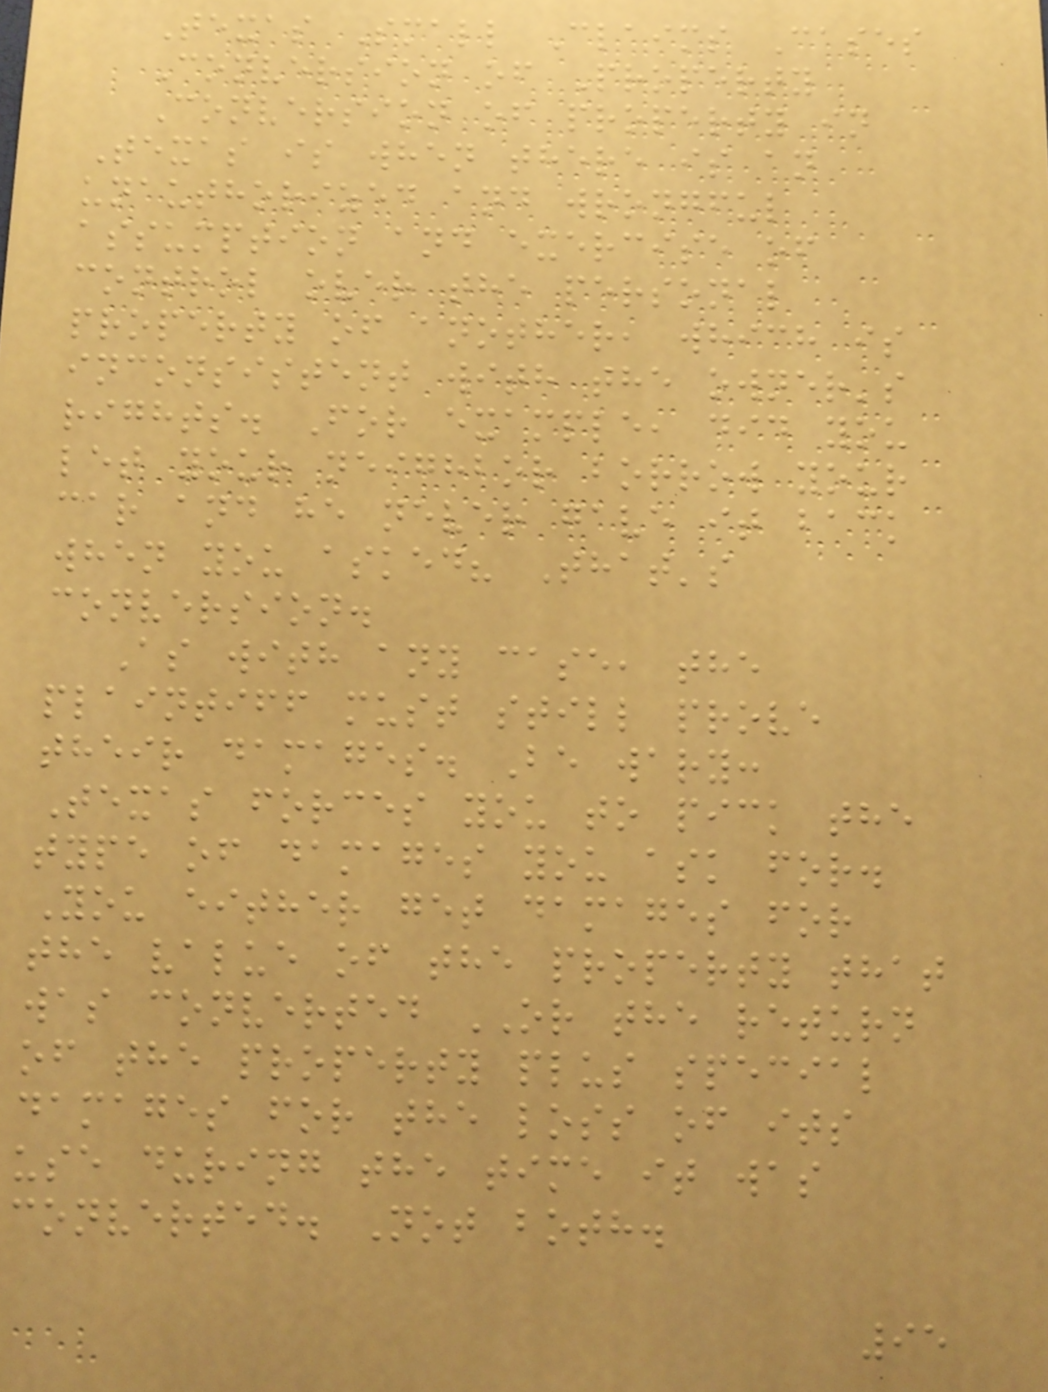Texas Small Claims Cases
Conversion of Property
Conversion of property in
Texas is when there is an
unauthorized and wrongful
assumption and exercise of
control over the personal
property of another, which is
inconsistent with the owner's
rights. For example, did you
let your neighbor borrow your
car and he never gave it back
when you asked? That's
conversion.
As with any case, the
plaintiff must still prove
their damages. Be wary:
Texas forces you to pick the
type of damages you ask for.
You either get damages for
the value of the property that
was converted OR the return
of the property plus special
damages for the loss of its
use during the time it was
converted. Not both.
95
